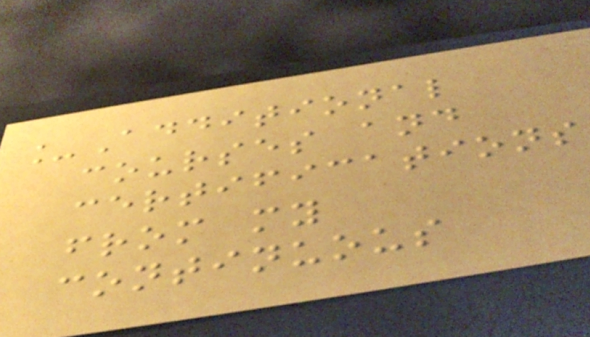_Additional
courses and
certifications
from my
continuous
